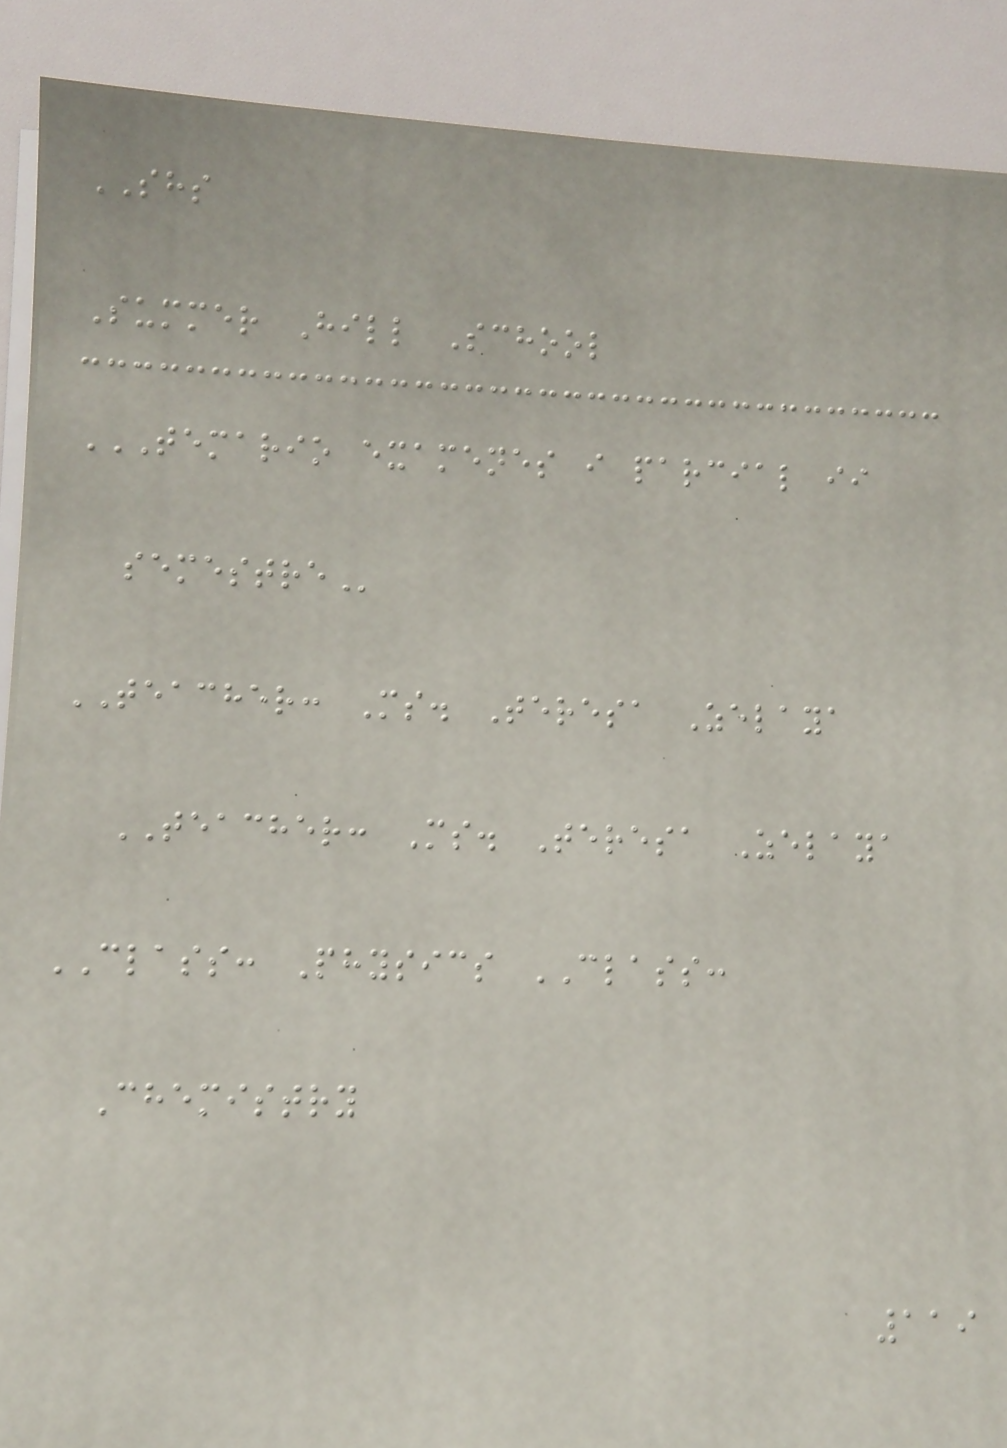SHS
Summer Hill School
TEMARIO EXAMENES I PARCIAL II
SEMESTRE
TEACHER: Ms. Teresa Zelaya
TEACHER: Ms. Teresa Zelaya
CLASS: Physics CLASS:
Chemistry
119
